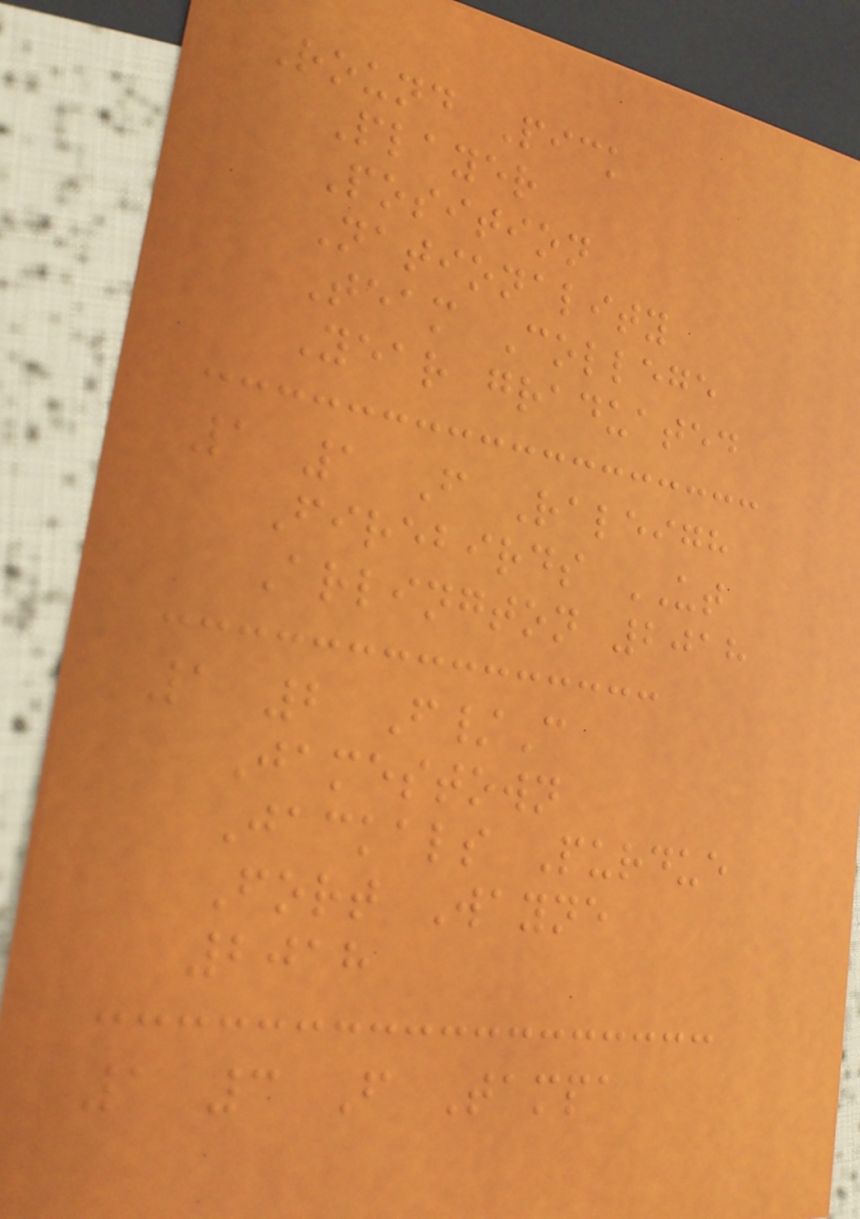Round Pick
Player
Position
Nationality
Team College
Year graduated
1 1 F Raleigh
Firebirds UT
Arlington 2018
1 2 F/C
Jamestown
Jackals Purdue
Fort Wayne
2018
1 3 F Tampa
